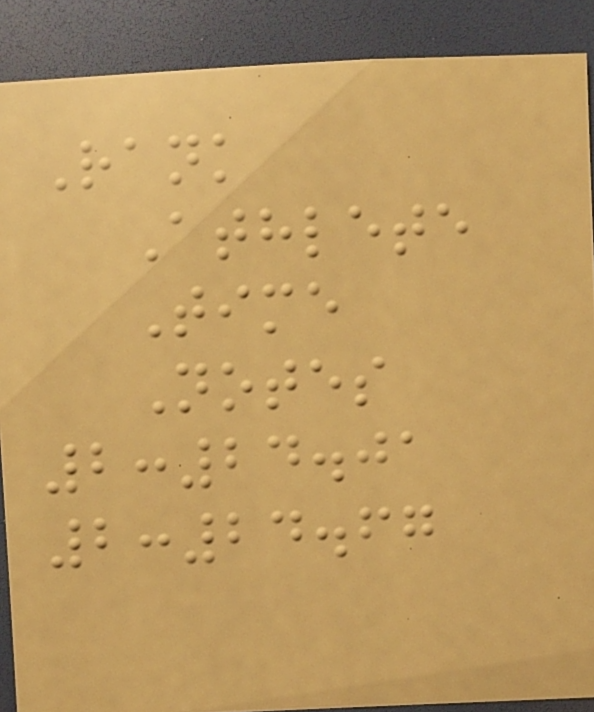Rank
Athlete
Time
Notes
2:24.01
2:24.67
